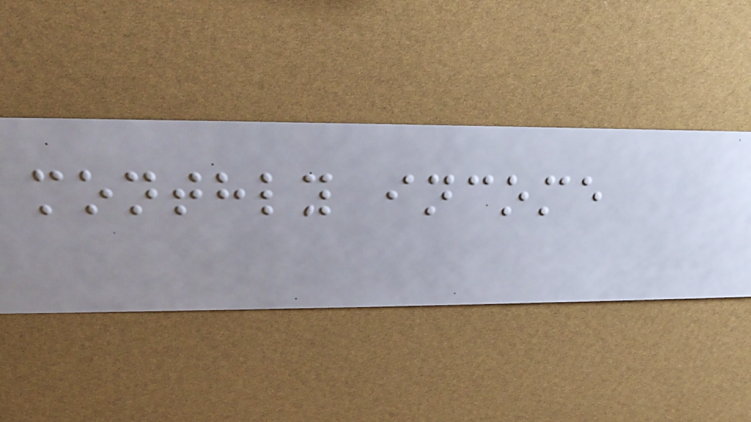monthly income
